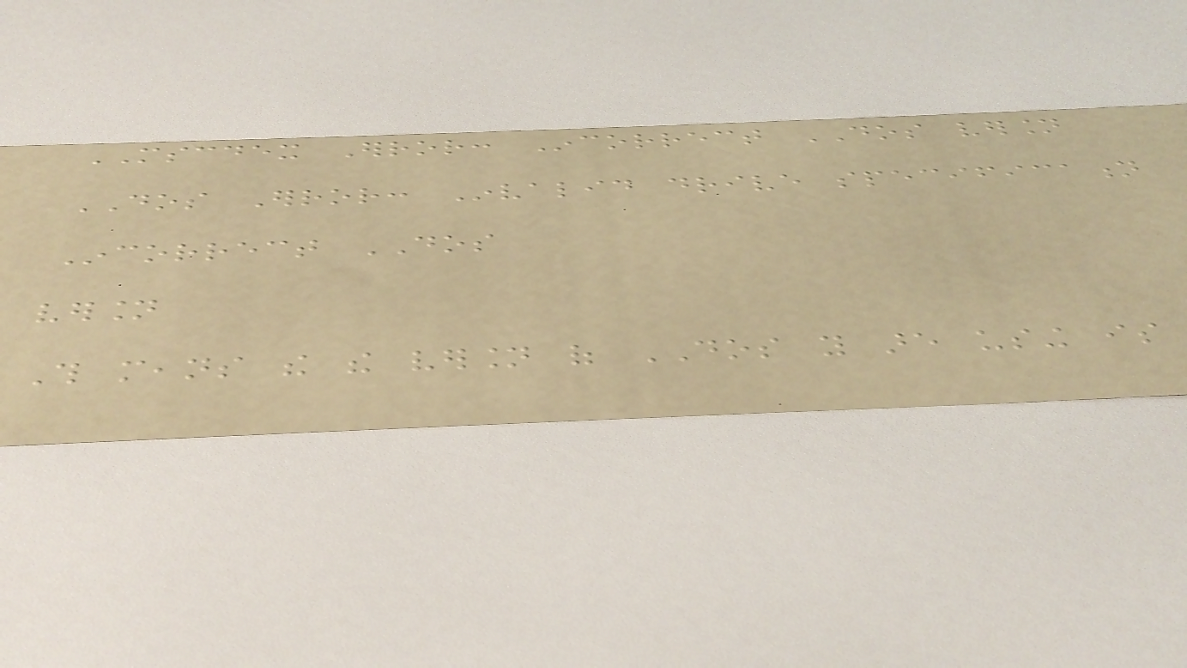MSCDEX Error: Incorrect DOS version
DOS Error: Invalid drive specification
Incorrect DOS
version
This means the the version of DOS you are using is
